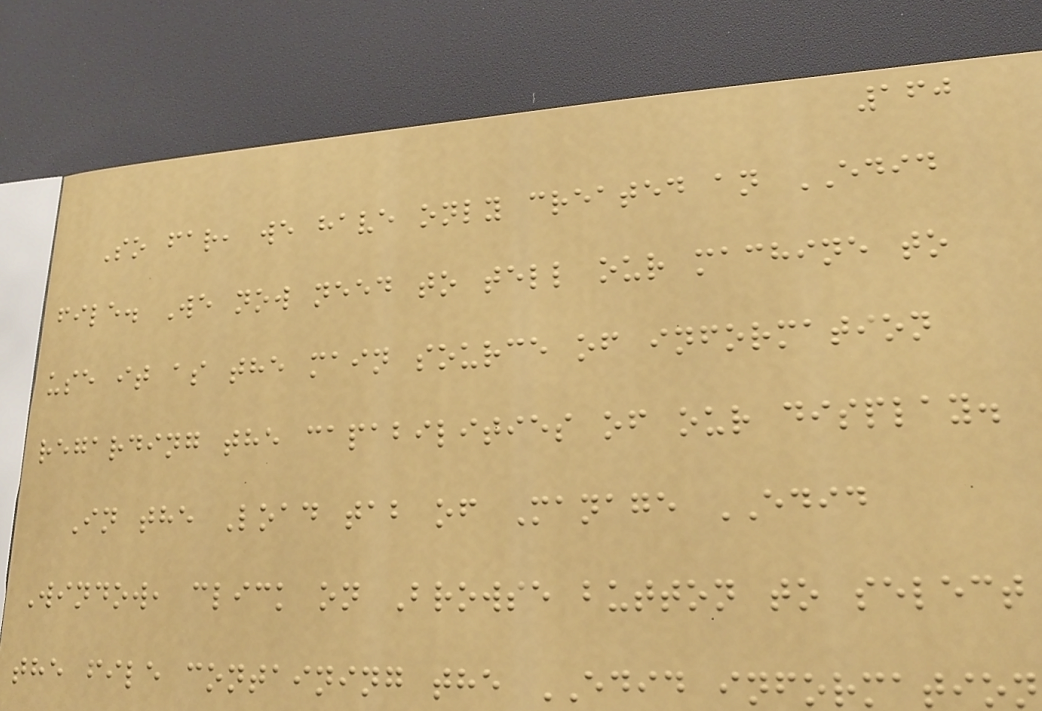160
So far, we have only created an EDID
file. We now need to tell our machine to
use it as the main source of information
regarding the capabilities of our display.
In the Load tab of Manage EDID
Window, click on Browse button to select
the file containing the EDID information
